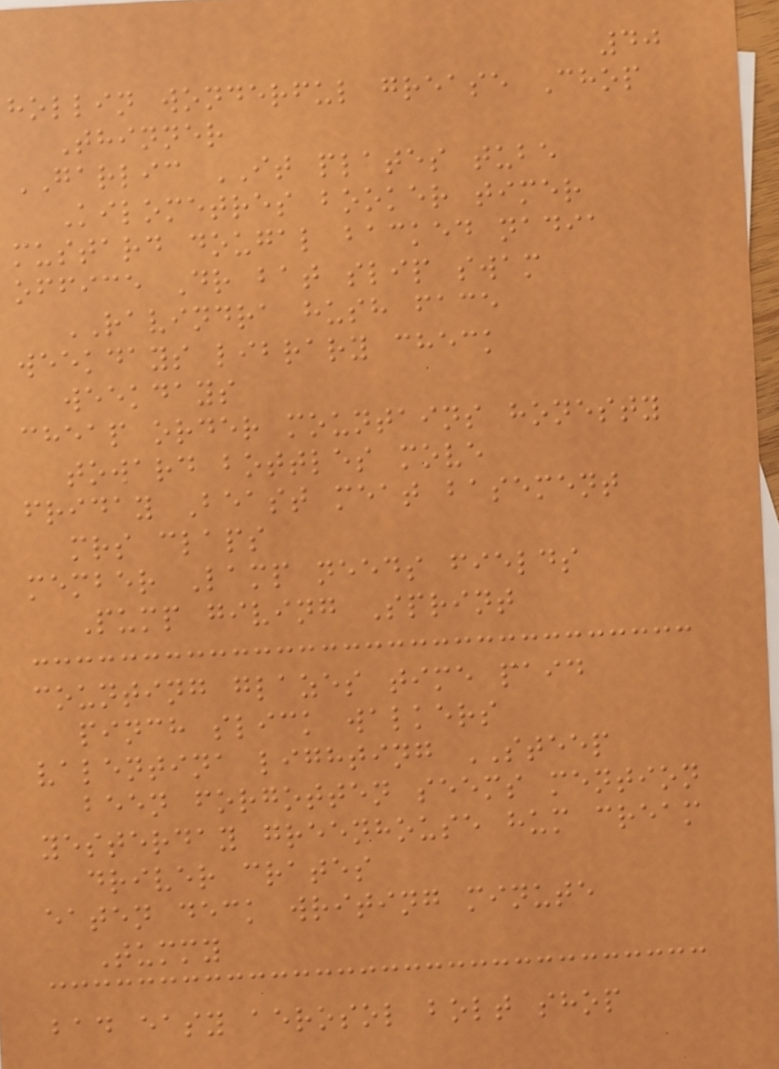40
hollin wonderful grease Chop
Thinner
GARLIC IT plates tube
Kilometres booker timer
mustard dougal backed nadia
office Dr bat slip swam
RAVINDRA hush face
weekdays library check
weekdays
cheap order mountains honesty
toward bottles move
friday Beast meat basement
mrs claps
member Lamp needs fields
Pump giving Sprint
counting glazes time paid
pinch slick walkers
valentina lighting STEEP
been forgotten seems mention
yesterday greenhouse hum cream
driver crates
eaten deck writing minute
Tummy
bad easy aerosol bolt shop
